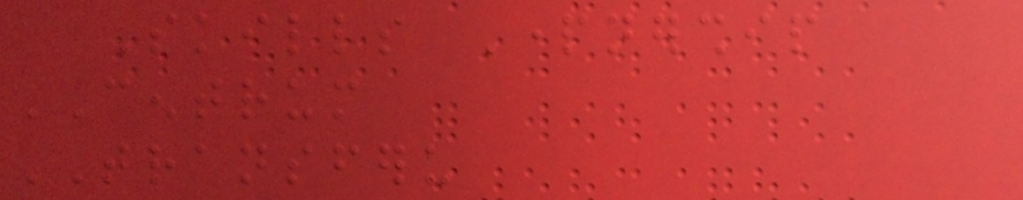Skills Partnership
CENTRUM
TRANSFERU
